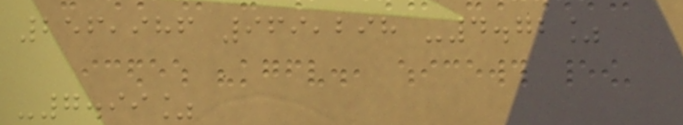256,986 969,298 -4.72%
-7.99%
